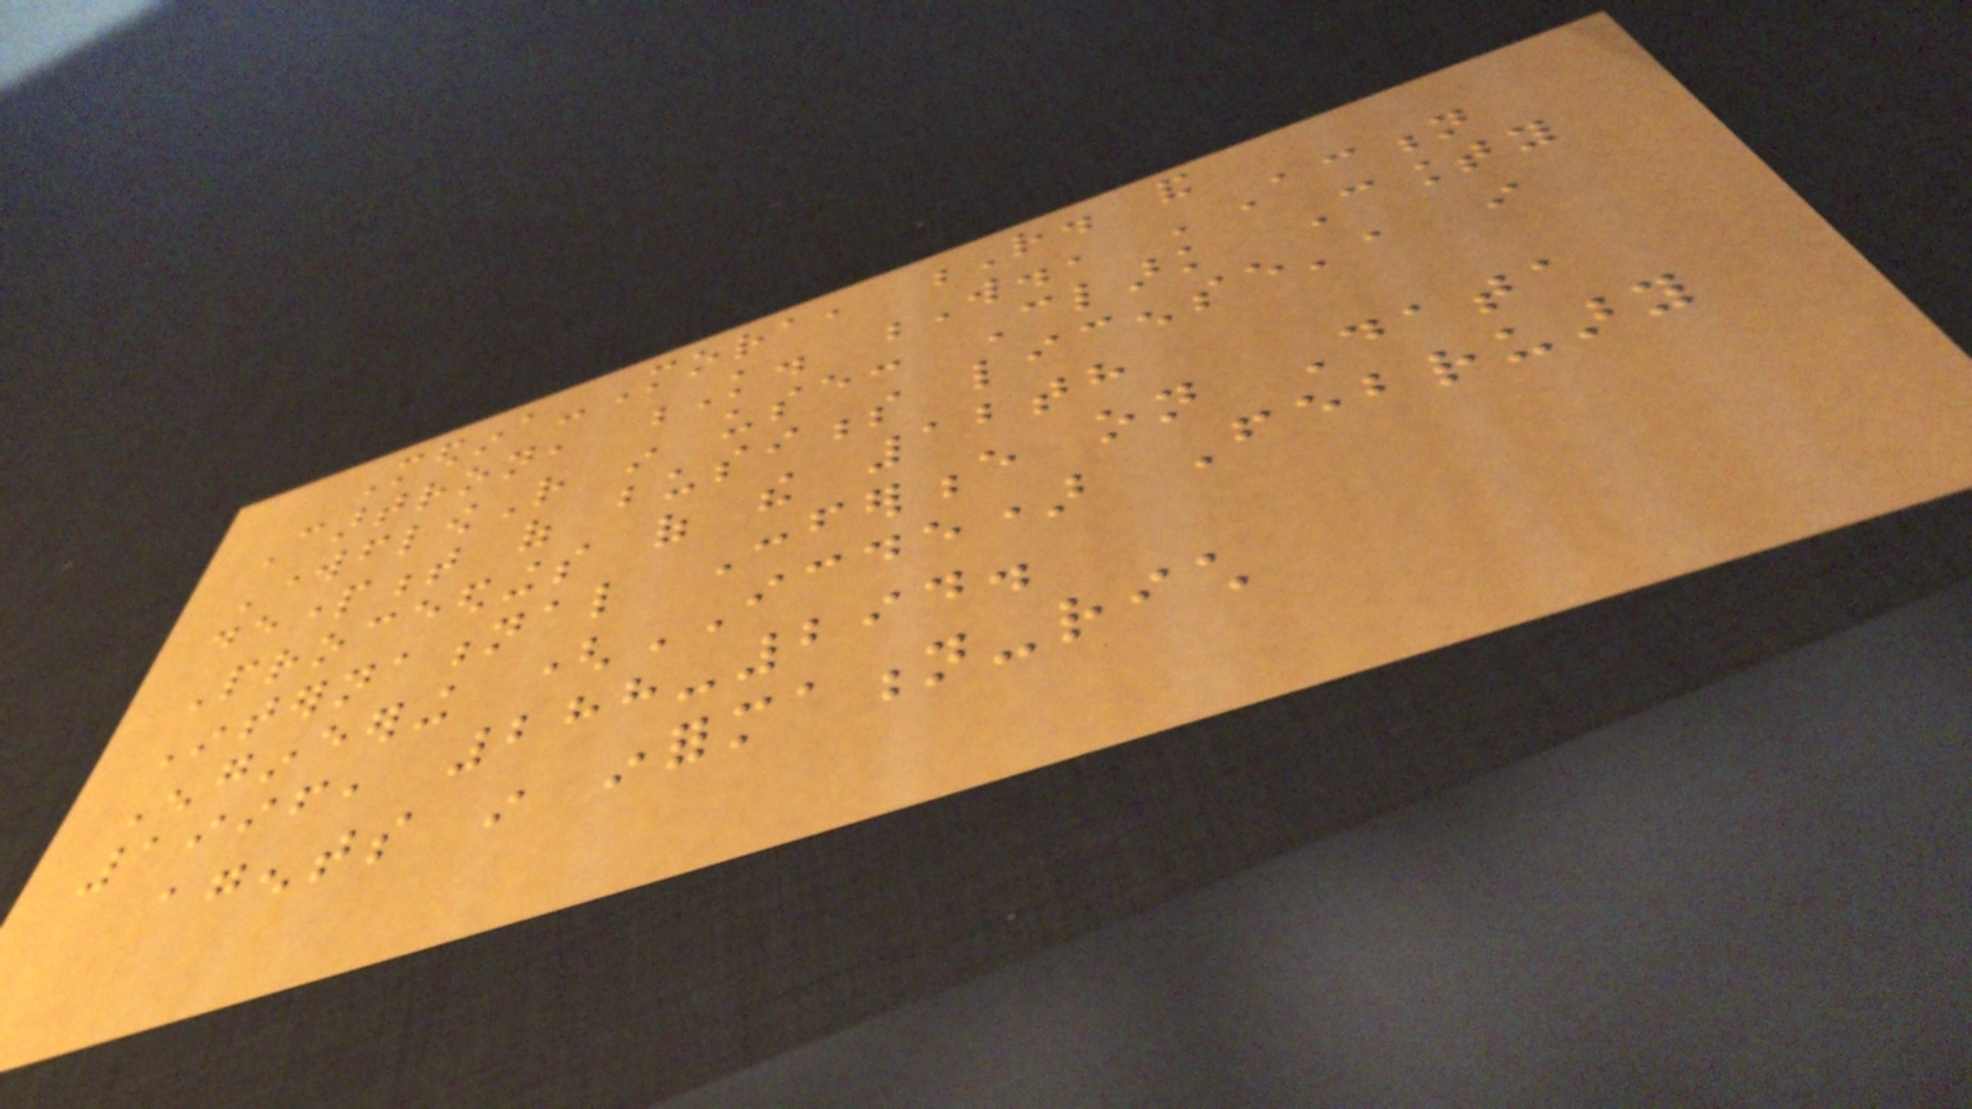Medina-Mora, R. and
Cartron, K. W., 'Action
WorkflowR in use: Clark County
department of business license', in
Proceedings of the 12th
International Conference on Data
Engineering (ICDE) February
1996, 288-294.
agents in information-rich
